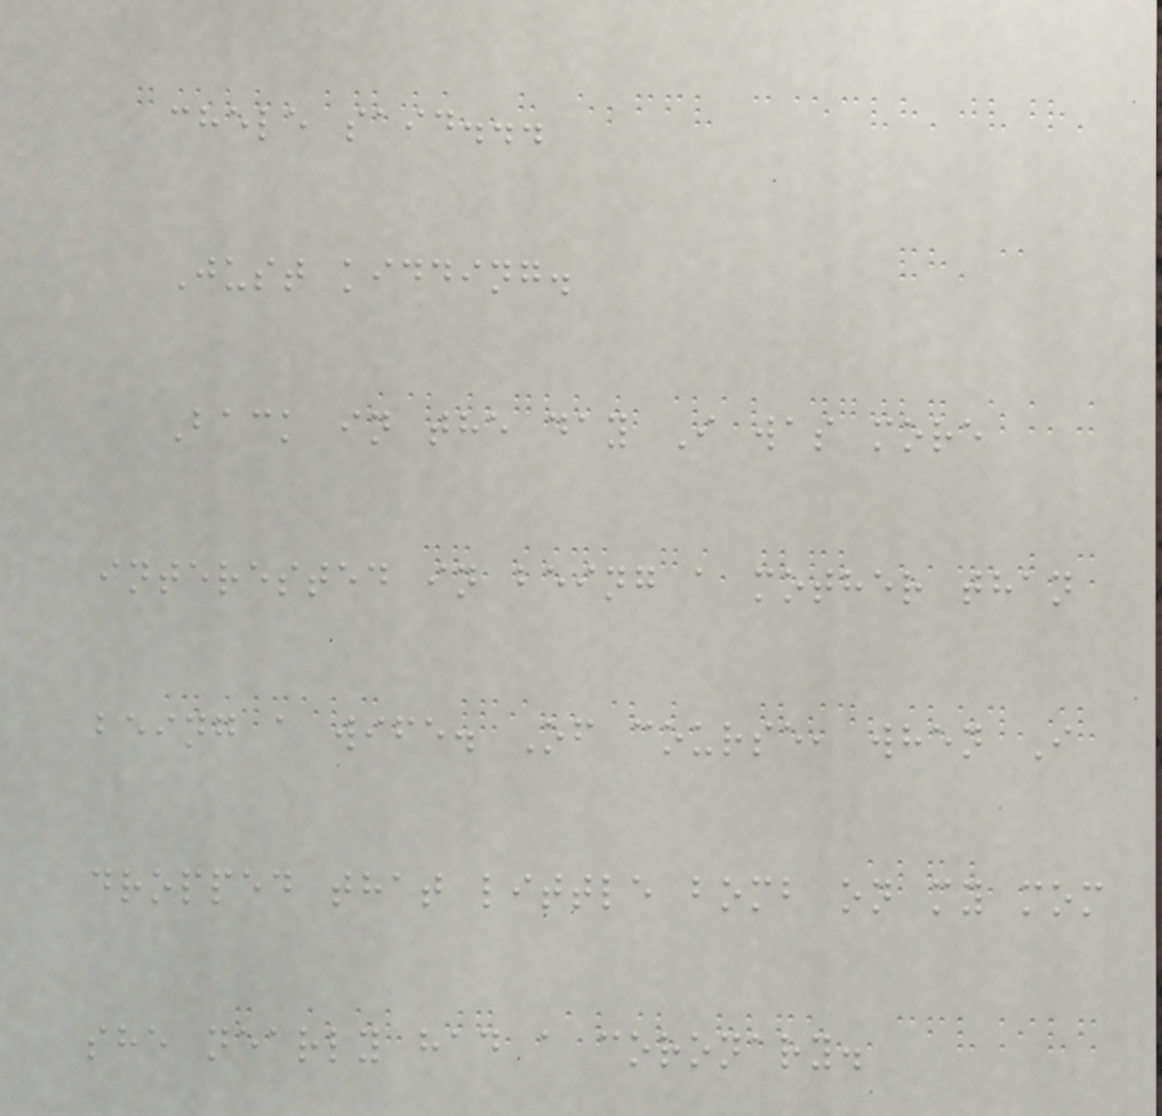chele said...
Just kidding.
Back in the day I was more
interested in being a mother than
being a wife. Of course, when I
dropped that little bomb on my mom
she nearly had a coronary.
